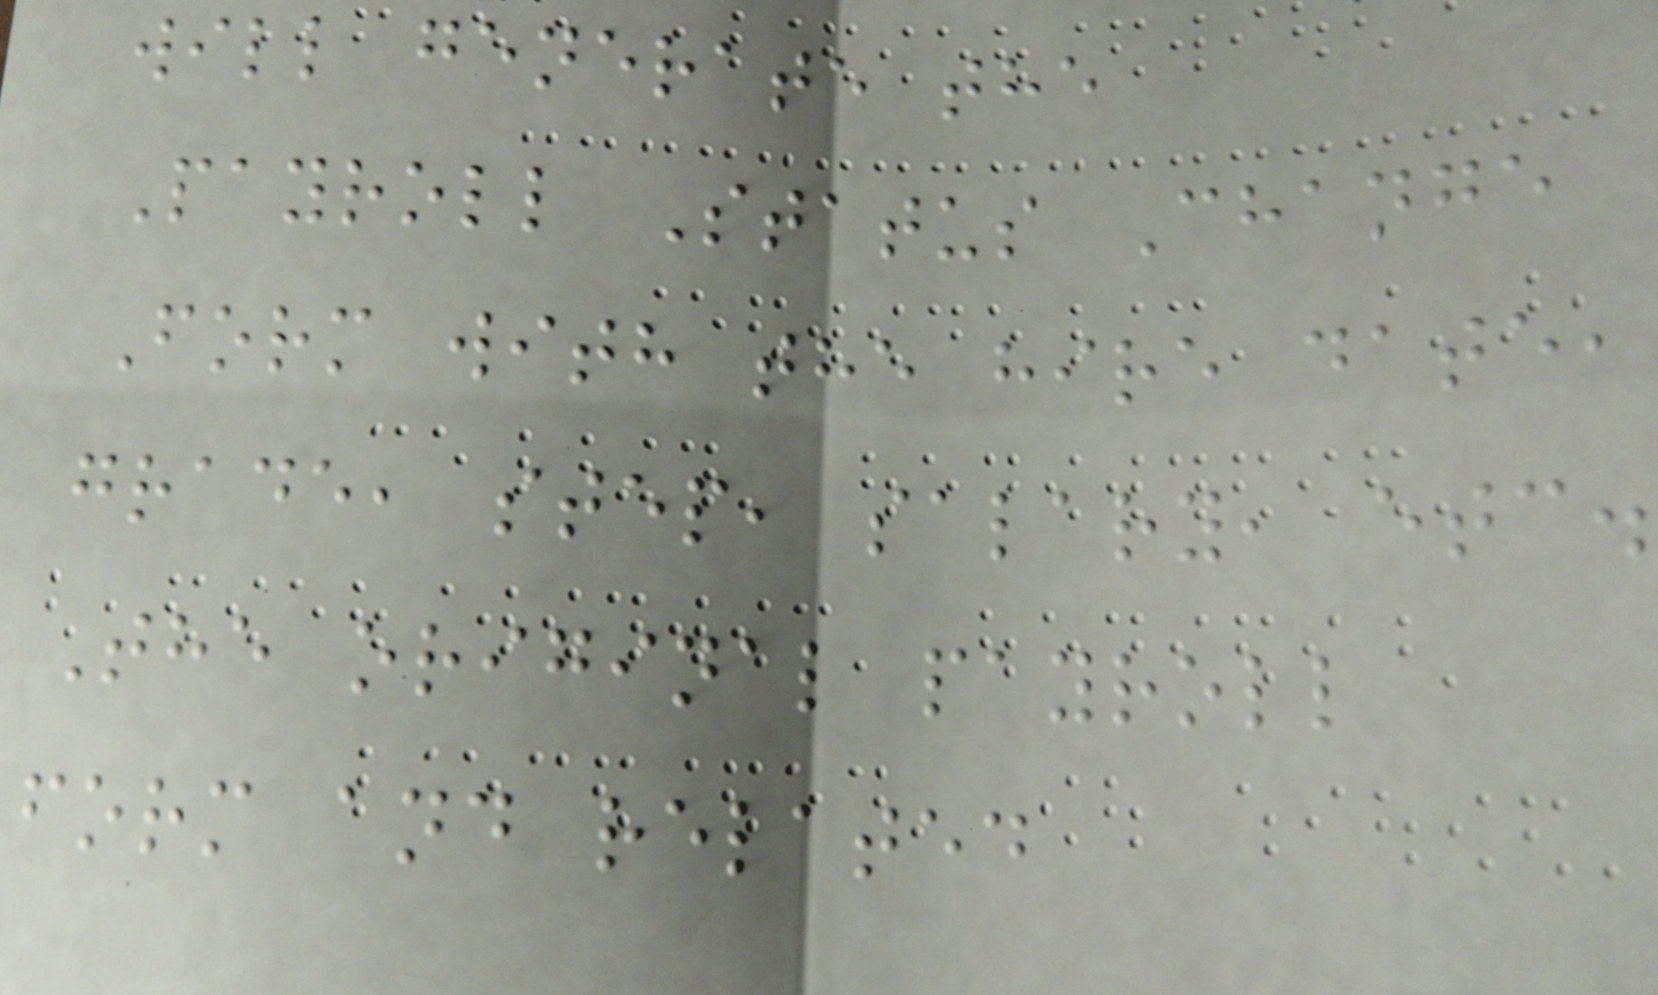will generate the
Payroll Status Change
Form with the hire date,
grade, step, salary, etc.
The original payroll
form and related
